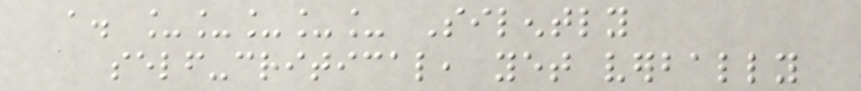a. _____ Silently
self-critical, yet verbally
